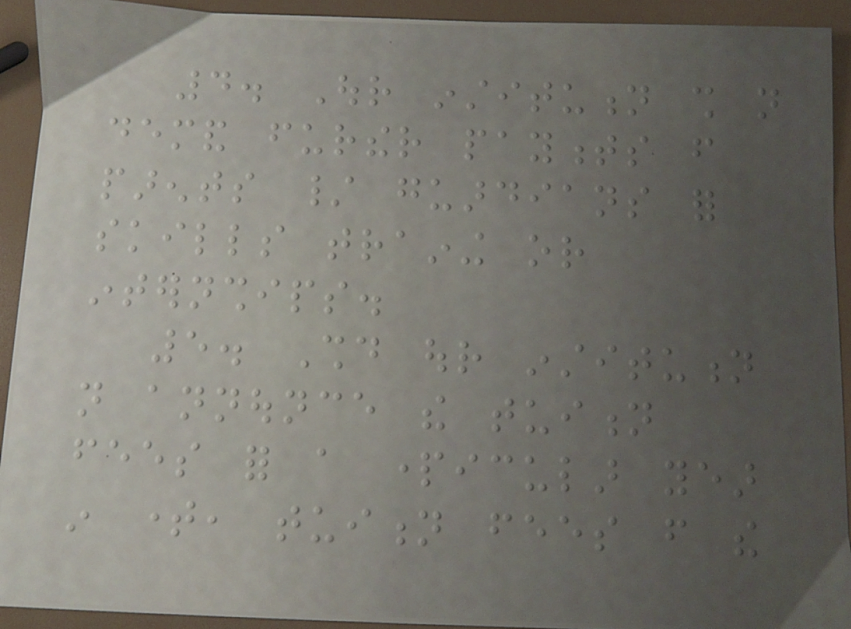4. Our institution shall not
demand further payments from
parents / guardians for
skills training or
internships.
5. Should our institution
not announce the tuition
fees for a particular year
in time, tuition fees from the
